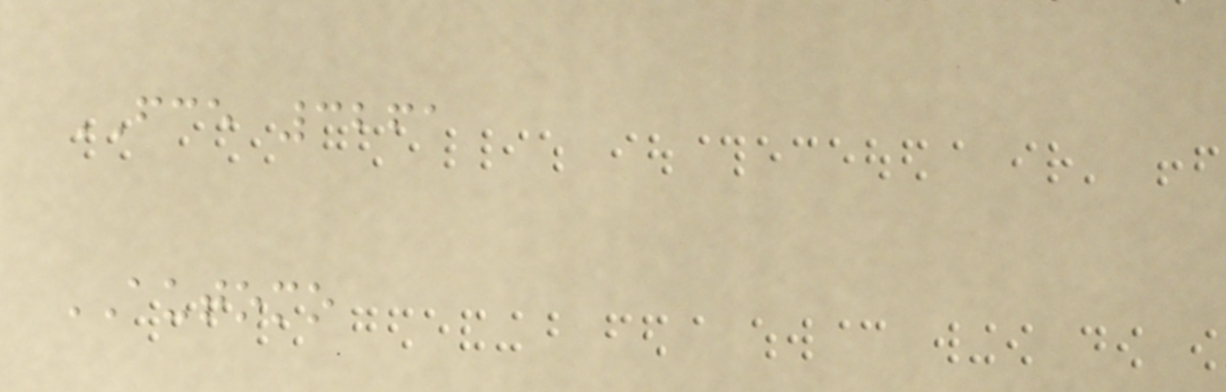FCE 3261
AUTOMO
